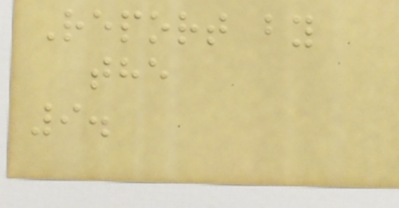Report by
the
9.
